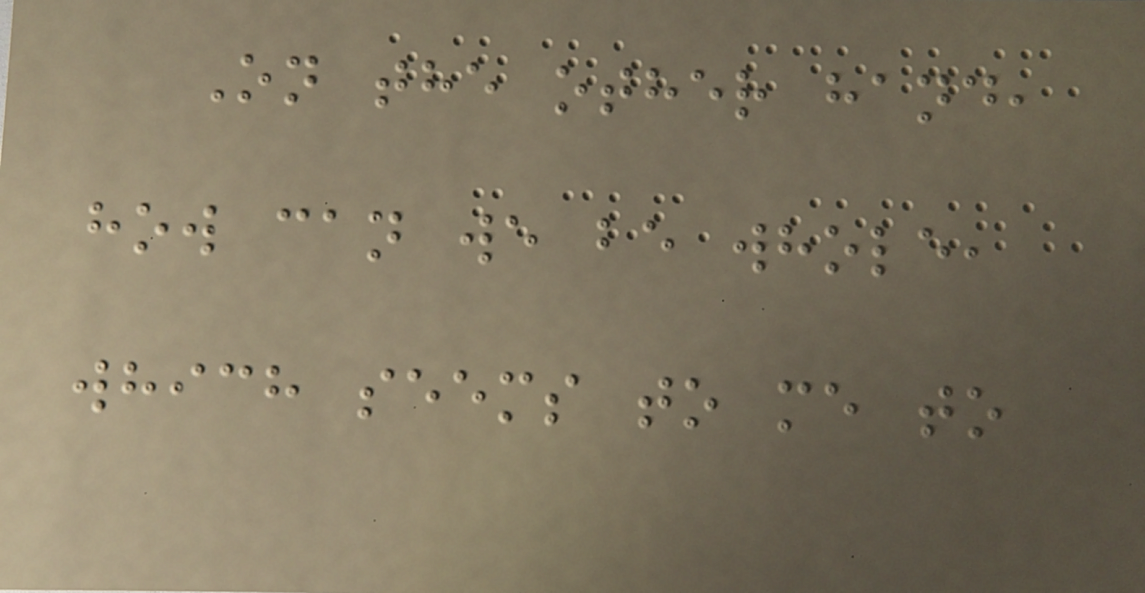On the other hand,
how can we be whole,
which seems to me to
